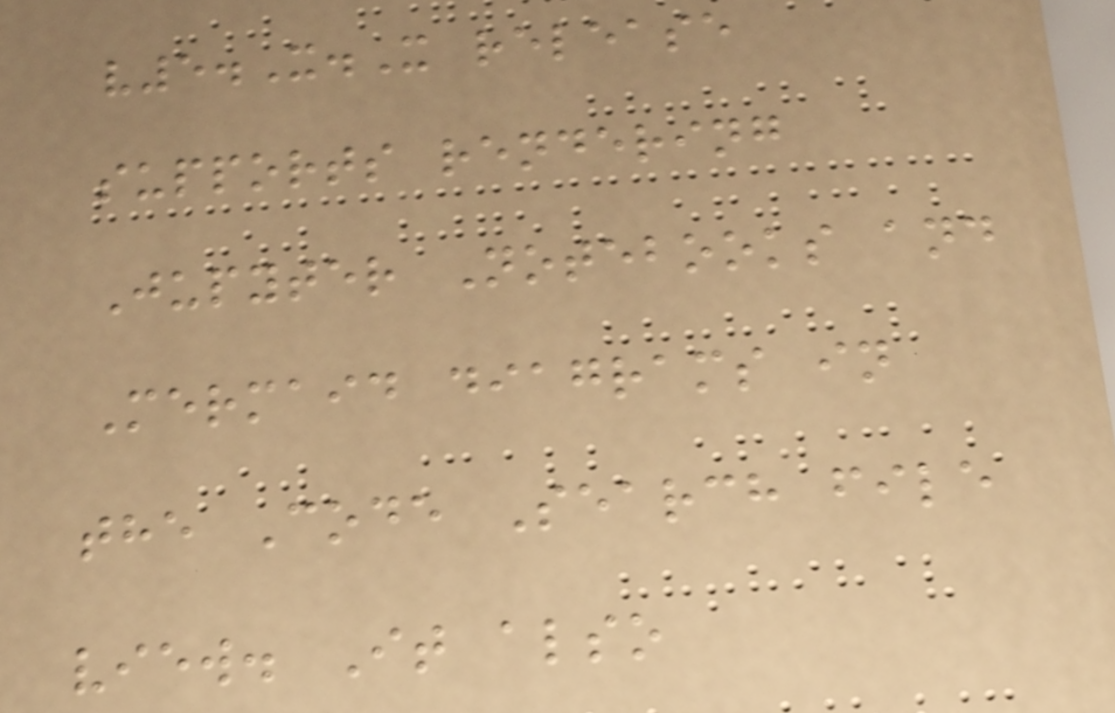v5.X.X release
supports rendering
Jupyter Notebooks and
Mermaid diagrams in
the Code Search file
view. It also
